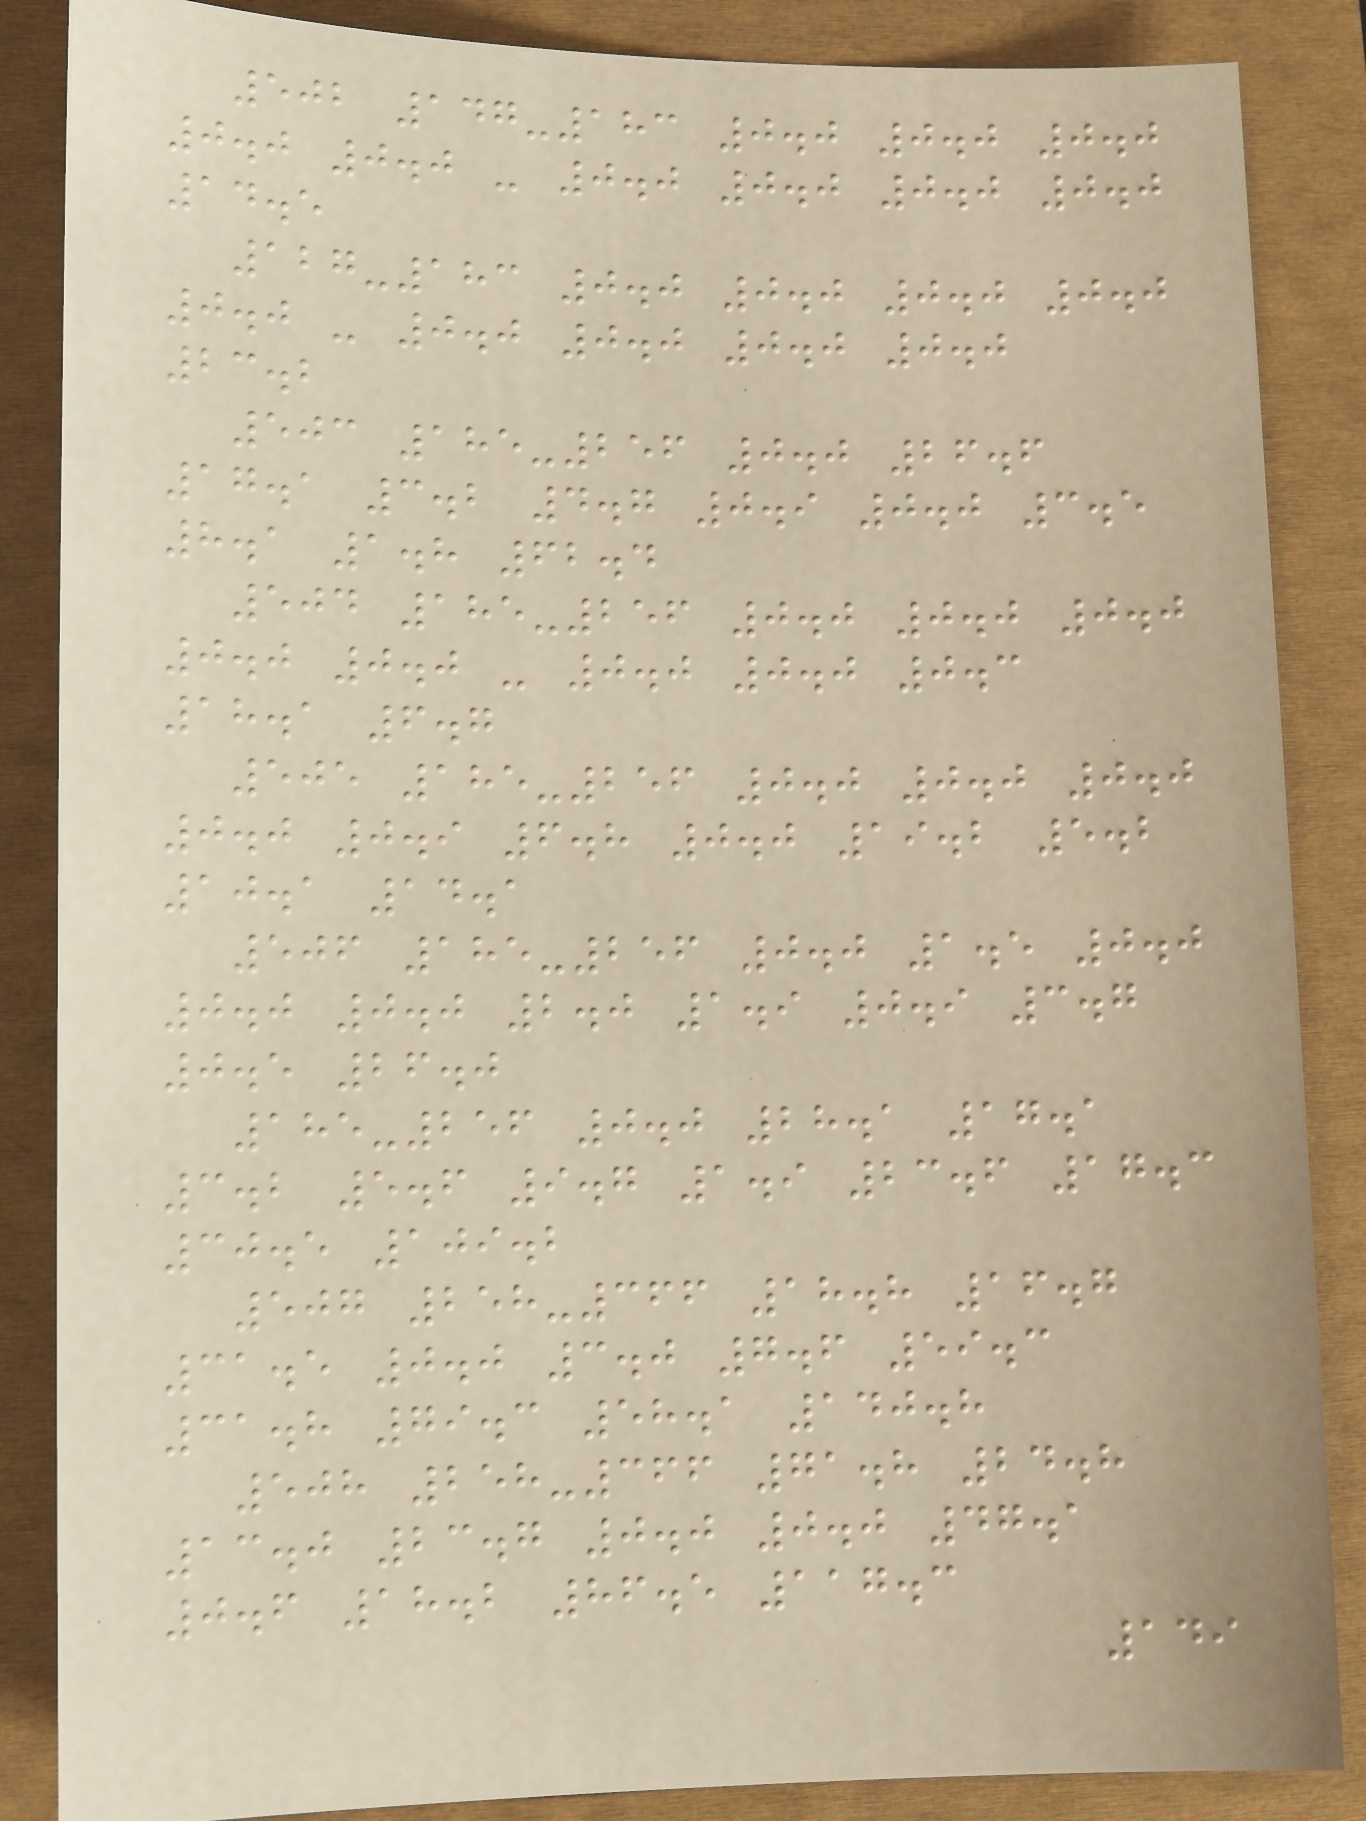502 147-183 0.0 0.0 0.0
0.0 0.0 - 0.0 0.0 0.0 0.0
14.5
127-183 0.0 0.0 0.0 0.0
0.0 - 0.0 0.0 0.0 0.0
23.2
503 185-256 0.0 26.6
17.1 3.2 4.7 0.9 0.0 3.5
8.1 1.8 62.4
504 185-256 0.0 0.0 0.0
0.0 0.0 - 0.0 0.0 0.3
18.1 6.7
505 185-256 0.0 0.0 0.0
0.0 0.9 6.8 0.0 19.2 5.2
10.1 14.1
506 185-256 0.0 1.5 0.0
0.0 0.0 2.0 1.9 0.9 3.7
0.5 26.0
185-256 0.0 28.1 17.1
3.2 5.6 9.7 1.9 23.6 17.3
30.5 109.2
507 258-366 18.8 16.7
31.5 0.0 3.0 7.6 59.3
31.8 79.3 58.1 140.8
508 258-366 71.8 24.8
13.0 23.7 0.0 0.0 47.1
0.6 18.2 86.5 117.3
149
